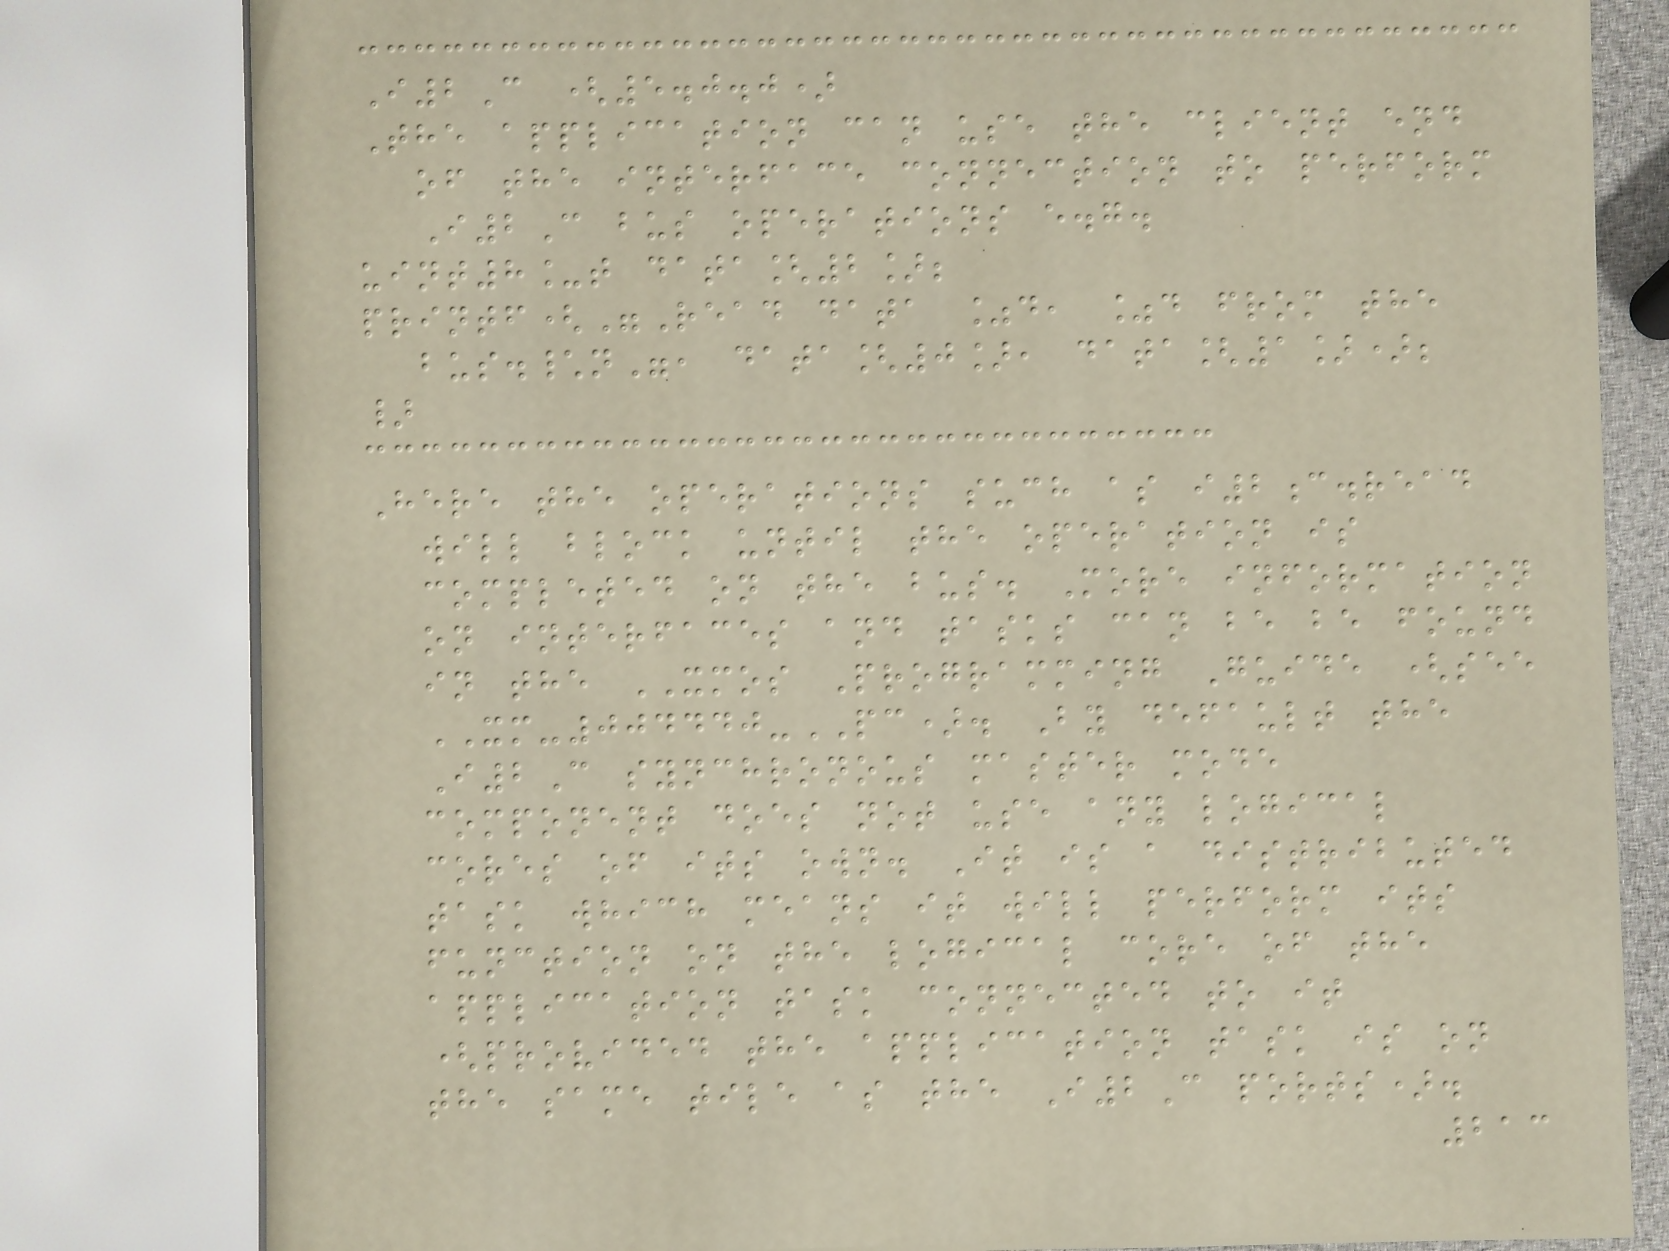I2C (5.0.0)
The application can use the client end
of the interface connection to perform
I2C bus operations e.g.
uint8_t data[2];
printf("Read data %d, %d from the
bus.\n", data[0], data[1]);
}
Here the operations such as i2c.read
will block until the operation is
completed on the bus. More information
on interfaces and tasks can be be found
in the XMOS Programming Guide (see
XM-004440-PC). By default the
I2C synchronous master mode
component does not use any logical
cores of its own. It is a distributed
task which means it will perform its
function on the logical core of the
application task connected to it
(provided the application task is on
the same tile as the I2C ports).
213
